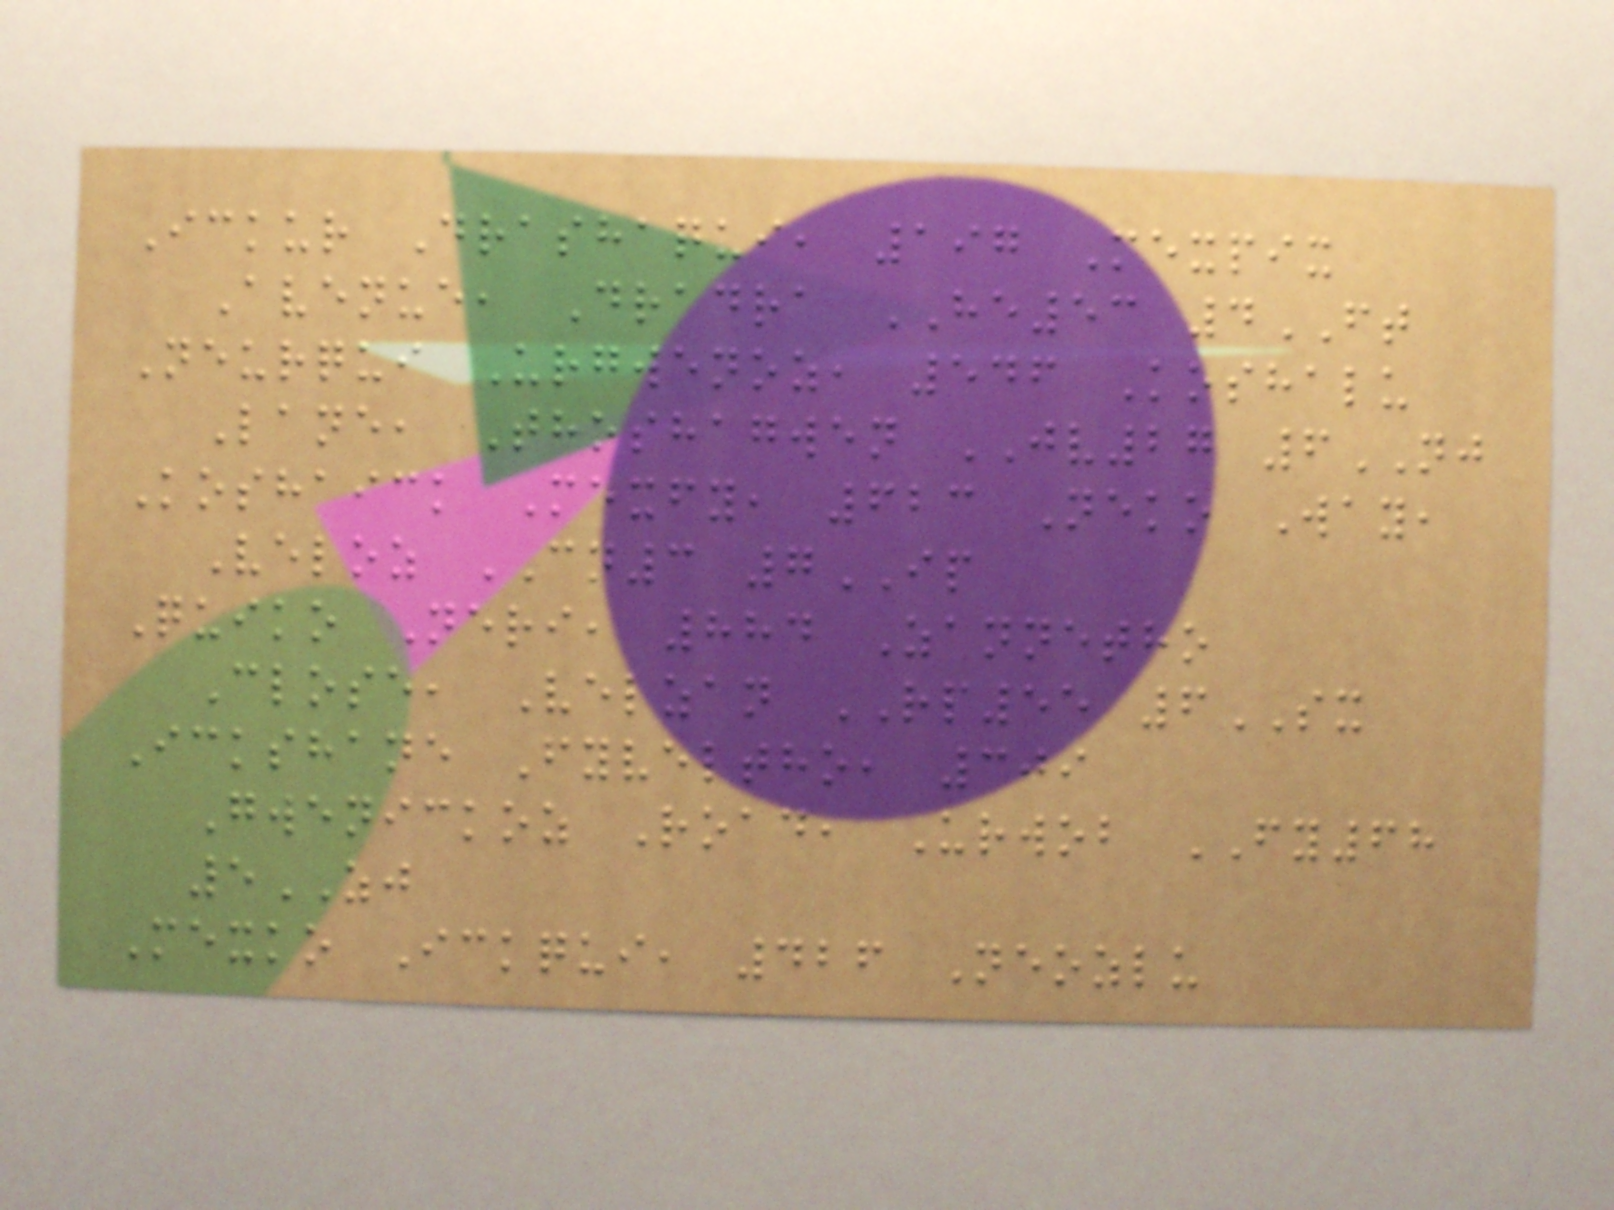Ickur Drashaqui, 197 Mexpix
Avenue, Dradra HE53 4FT
Neurqui Urgwenoz, 546 Koshalu
Lane, Thoshagwen JV27 6NJ
Koshaick Mexfy, 623 Neko Way,
Veloz CN3 7IP
Quiko Neri, 884 Zannetho
Close, Velzan RP55 6SX
Ickshane Fyveltho, 309
Gwenickoz Road, Urwob FY68
5ZJ
Mexko Ickqui, 426 Neozlu
